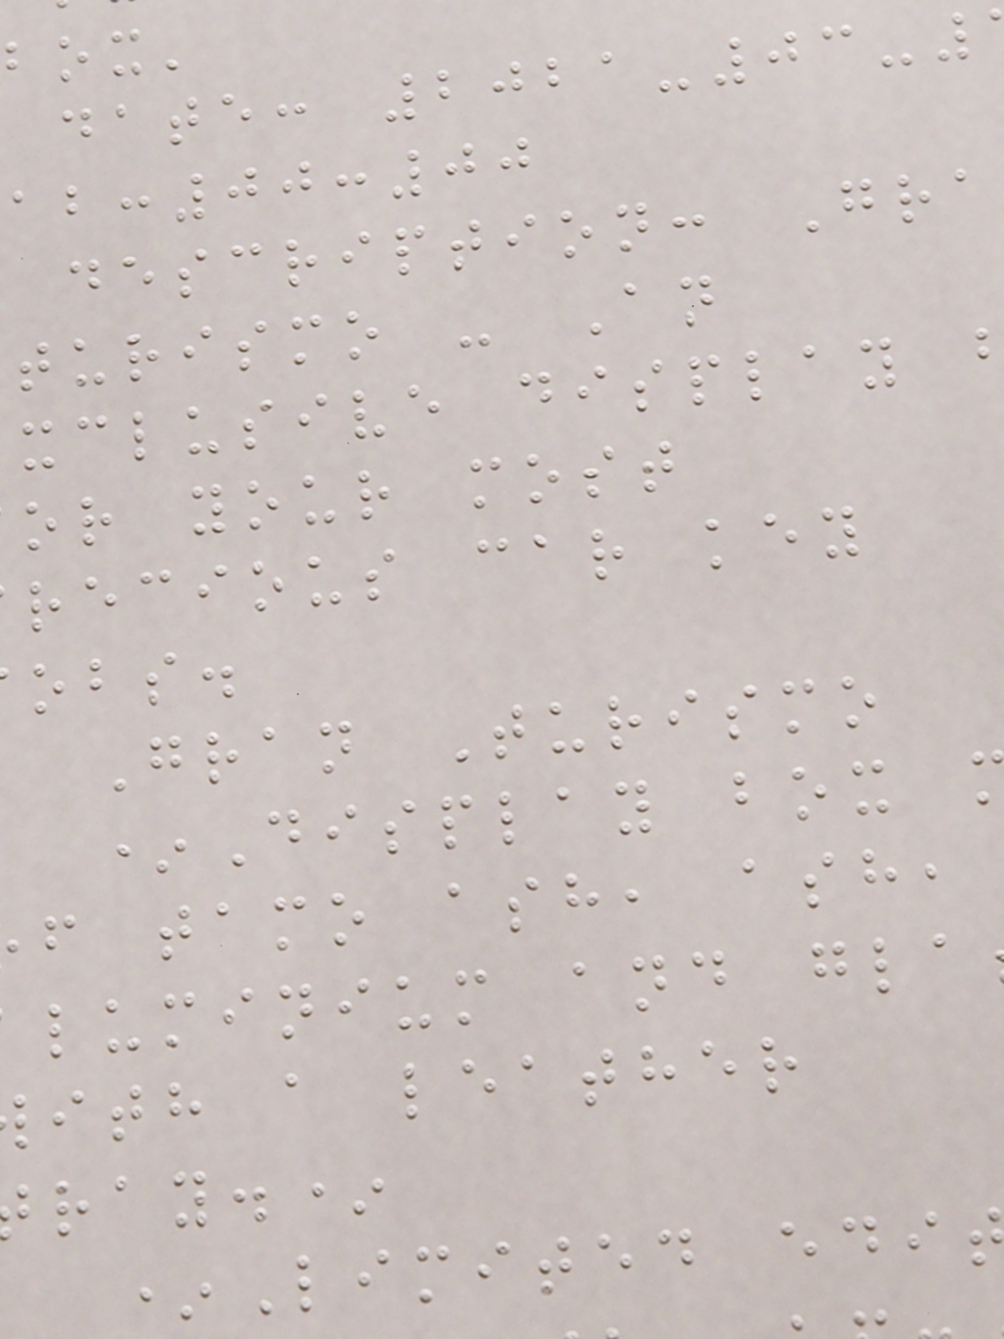box'
date: 2021-03-
:00:00
description: Gra
turismo - An
xclusive display
or your most
recious car key
obs.
Gran Turismo
*Display box
f tamo ash, ash,
luminium and gla
ith a leather
ray.*
*Limited edi
